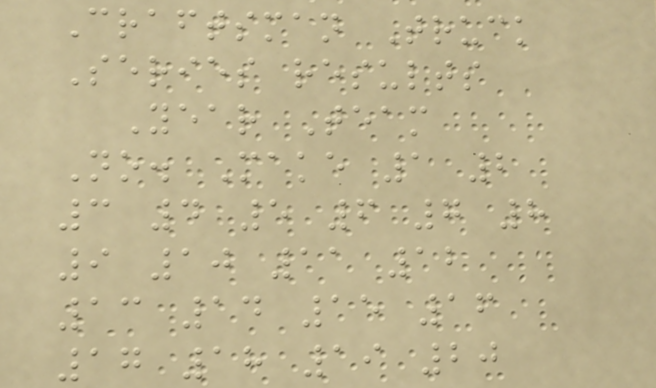Craftsman Truck
Series results
Year Team
No. Make 1 2
3 4 5 6 7 8
9 10 11 12
13 14 15 16
17 18 19 20
